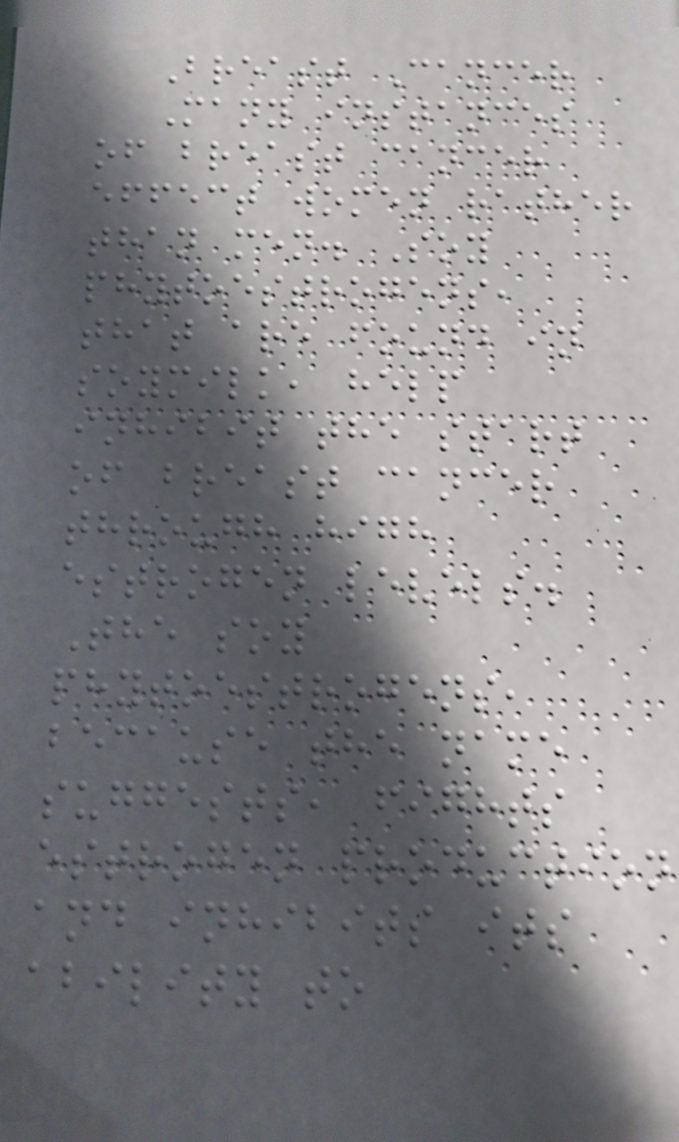Breast Cancer
Many instances
of breast cancer
effect women rather
than men. Soy
phytoestrogens,
that are found in
soymilk, help
inhibit the start
of breast cancer
through high
estrogen levels.
The soy
phytoestrogens,
because the name
suggests, fights
estrogen production
and inhibits its
ability to
